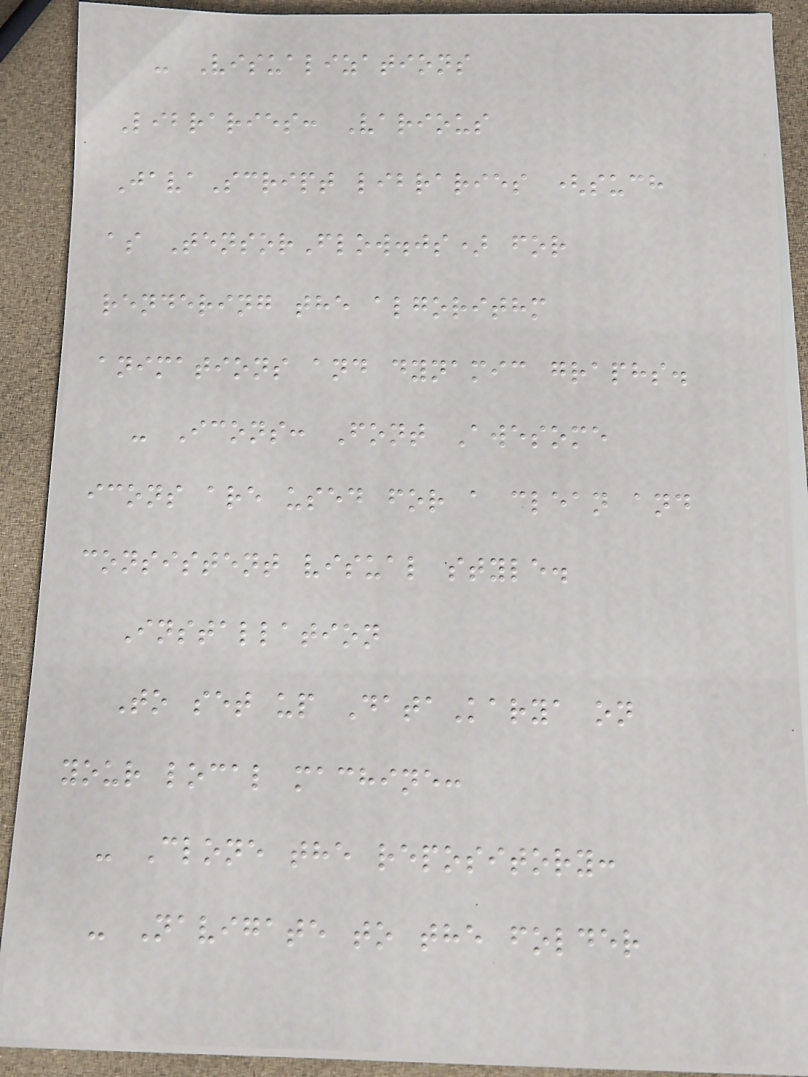- Visualizations
Libraries: Various
JavaScript libraries (such
as TensorFlow.js) for
rendering the algorithm
animations and dynamic graphs.
- Icons: Font Awesome
icons are used for a clean and
consistent visual style.
Installation
To set up DataKarya on
your local machine:
- Clone the repository:
- Navigate to the folder
